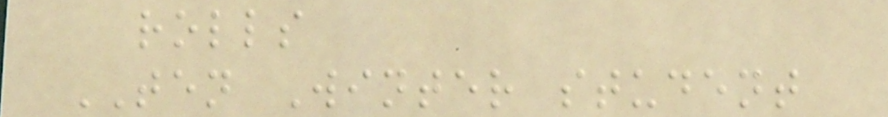rolls
TEN Winter student
